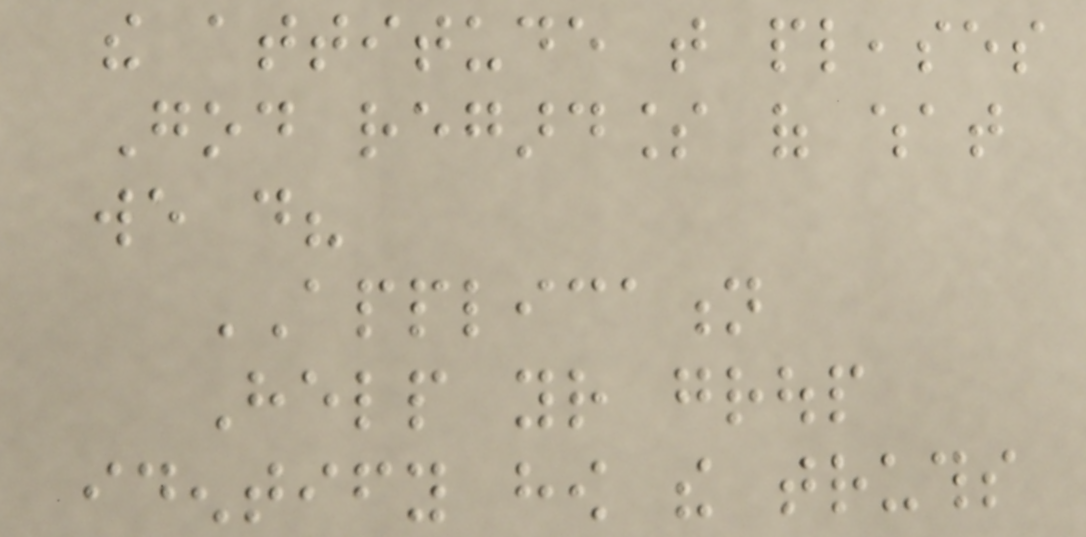the attitude that pleases
God regardless of what
we do?
APPLICATION
Help your group
identify how the truths
